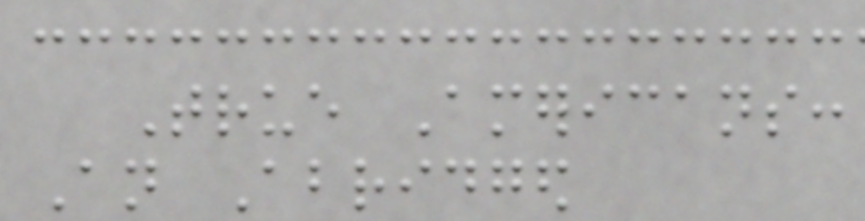True Americans:
An Abridged
